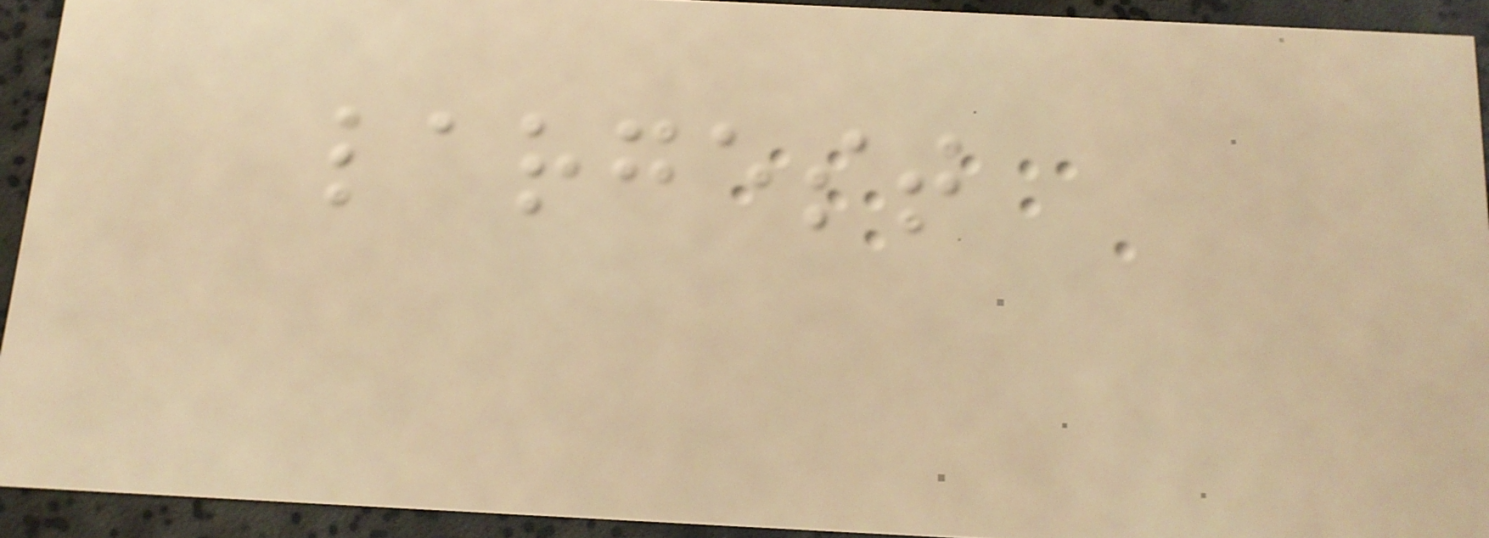largest
